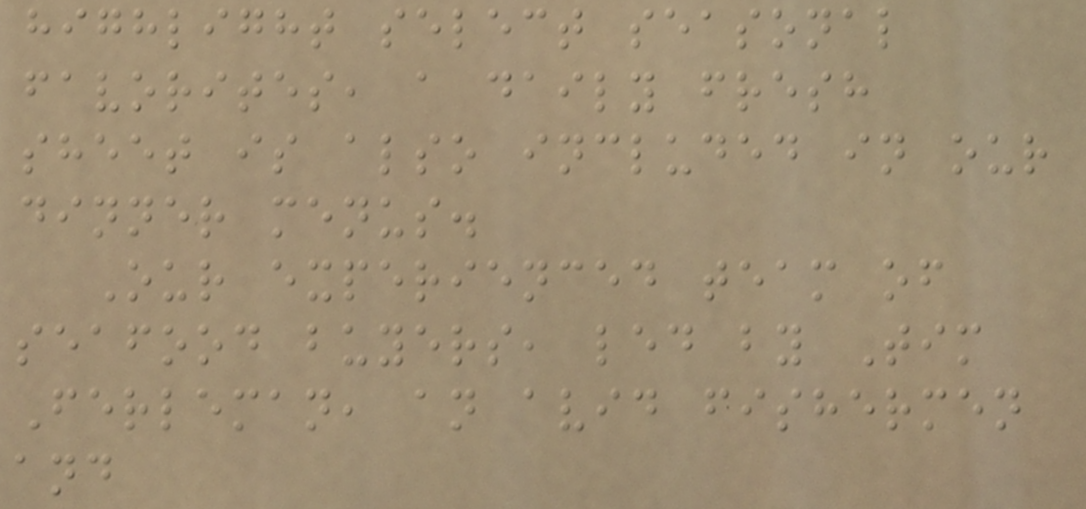highlight select seasonal
favorites, a daily fresh
sheet is also included in our
dinner menus.
Our experienced team of
seafood buyers, led by Tim
Ferleman, an avid fishermen
and
